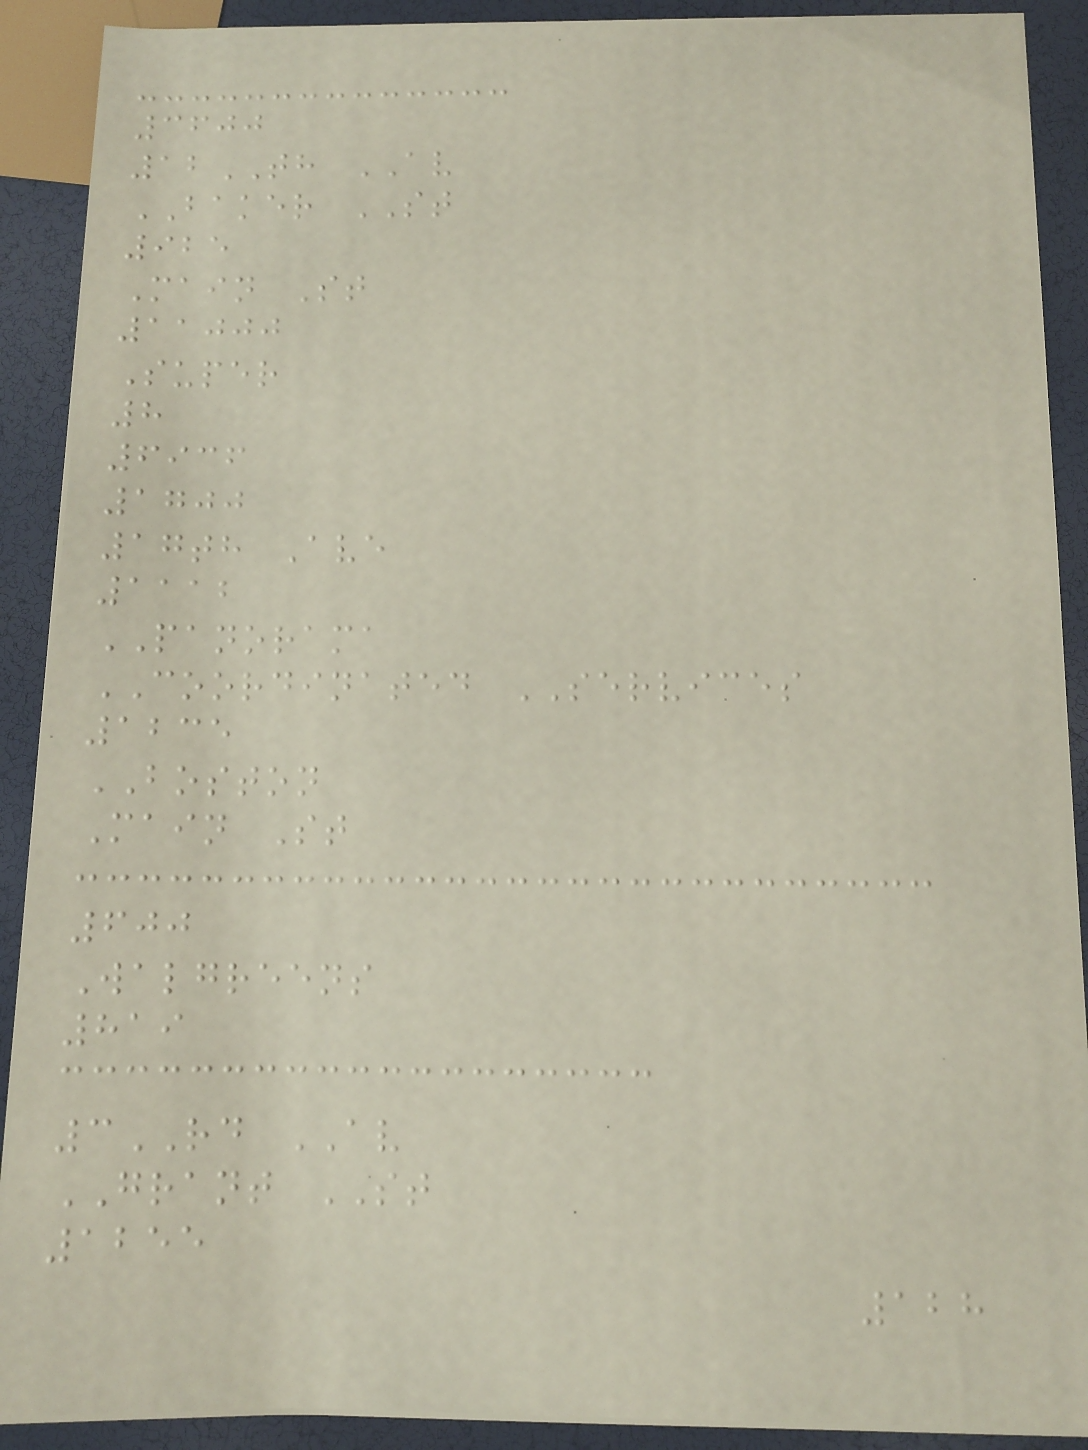3600
12TH AV
BAKER ST
925
Main St
11000
Super
8
6936
1700
17th Ave
1112
PANORAMA
COORDINATED SERVICES
1235
BOSTON
Main St
600
Walgreens
819
3RD AV
GRANT ST
1255
128
